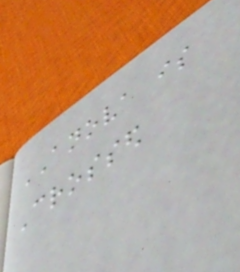ANOVA is
Crossed
